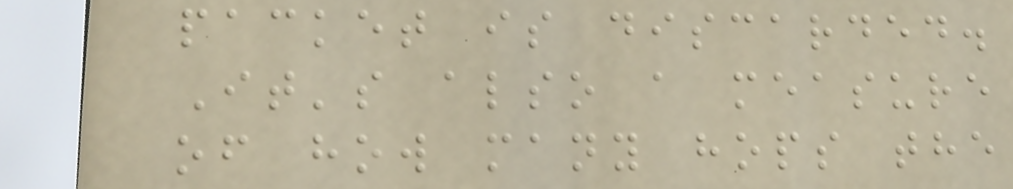packet is discarded.
It's also a measure
of how many hops the
